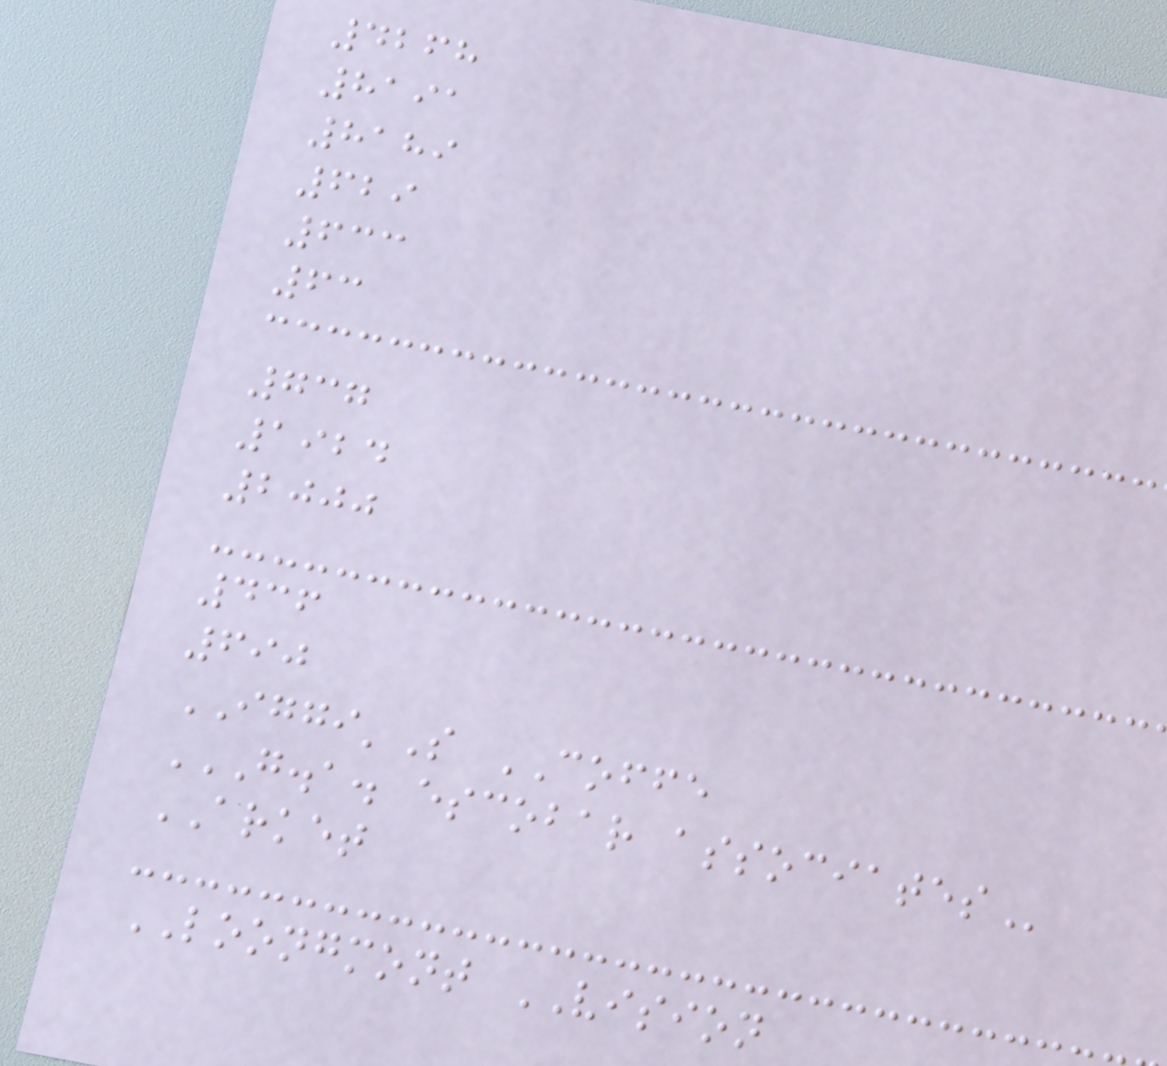4268
8191
8189
629
633
63
737
1924
2000
436
690
IGGI'S COFFE
G.A. ESCOBAR ASSOCIATES
ARKET
LOONGMONT VISION
